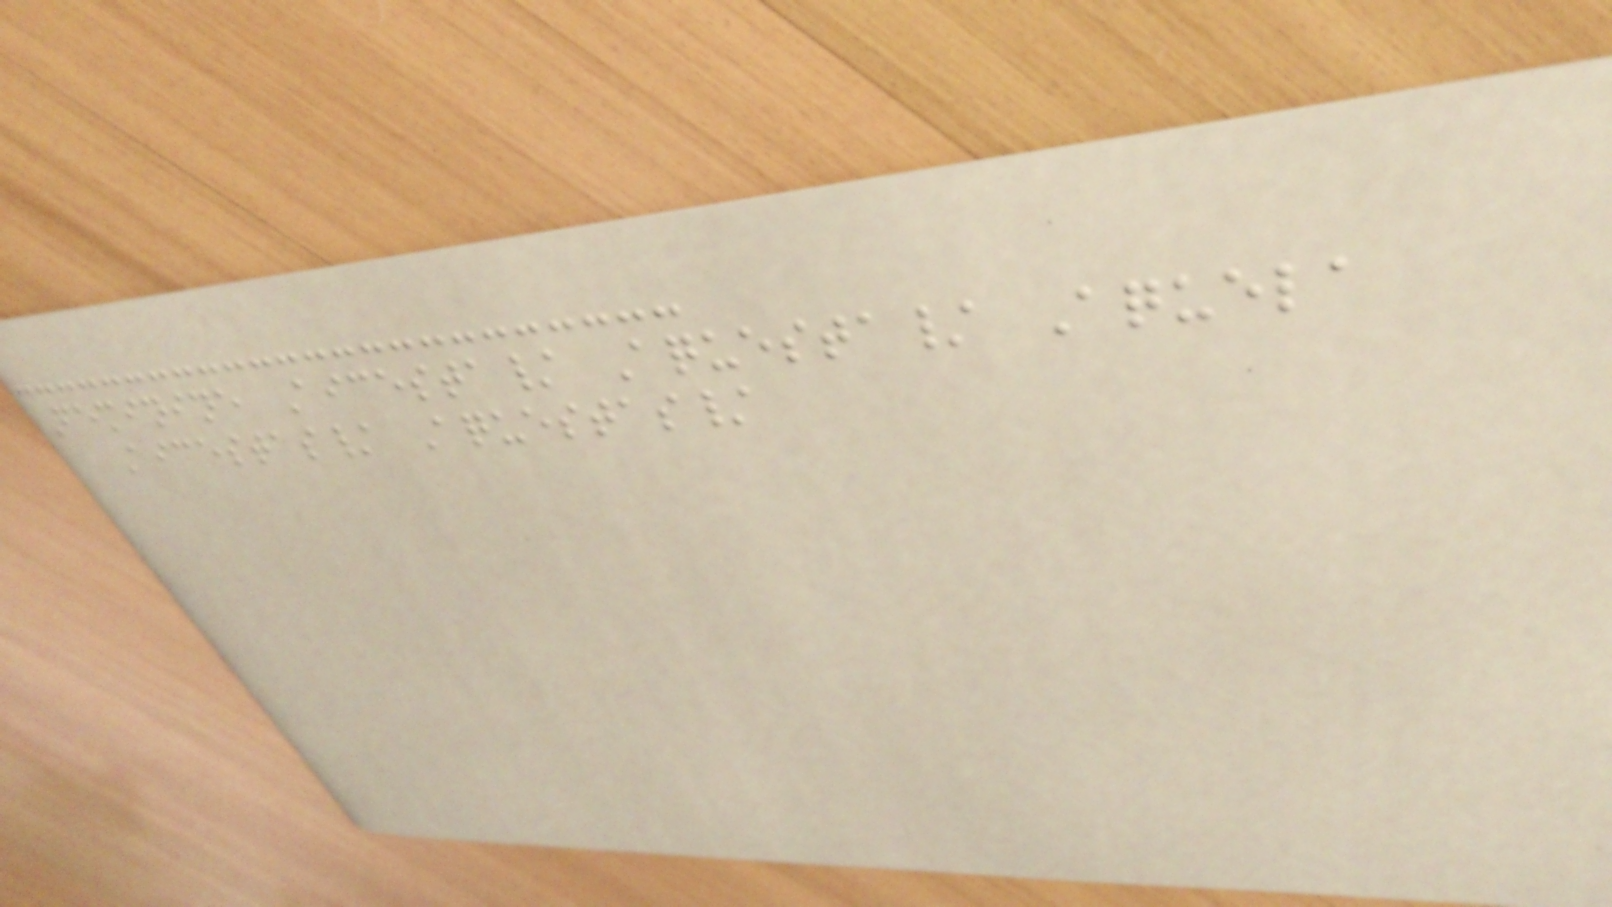Feminine Aicesta/ Aquesta/ Aquela
Aicestas/ Aquestas/
